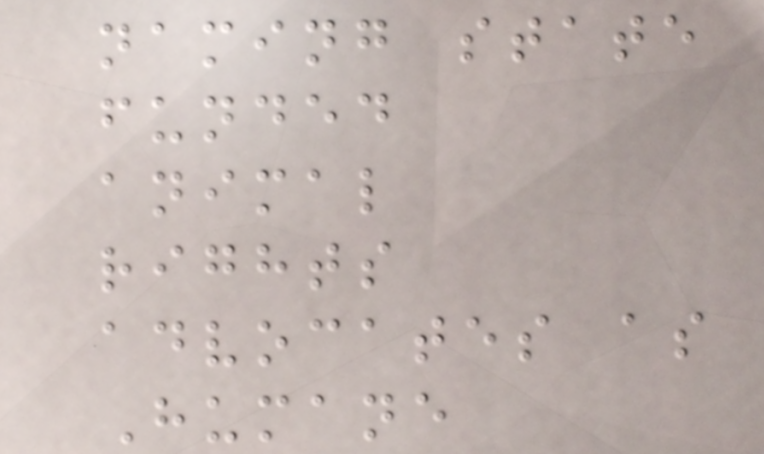naming state
funded
animal
rights
advocates as
Humane
